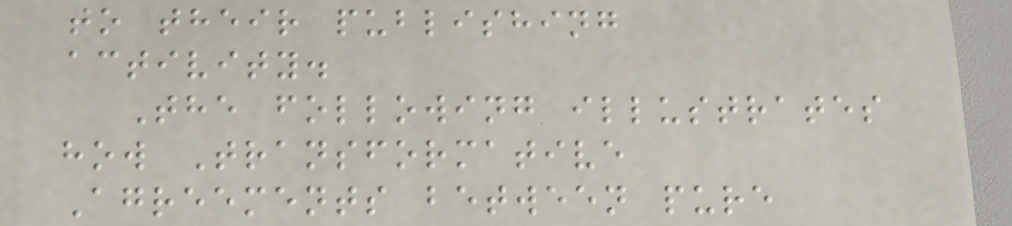to their publishing
activity.
The following illustrates
how Transformative
Agreements between pure
